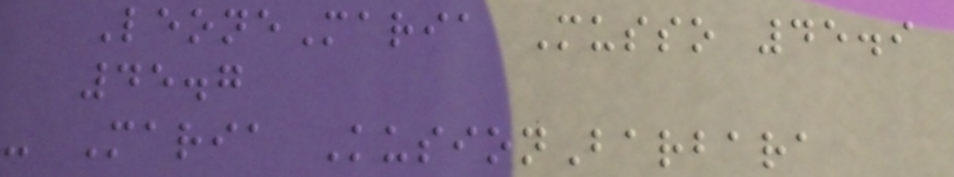LeoneMaria Musso 45.9
45.7
- Maria KusionBarbara
